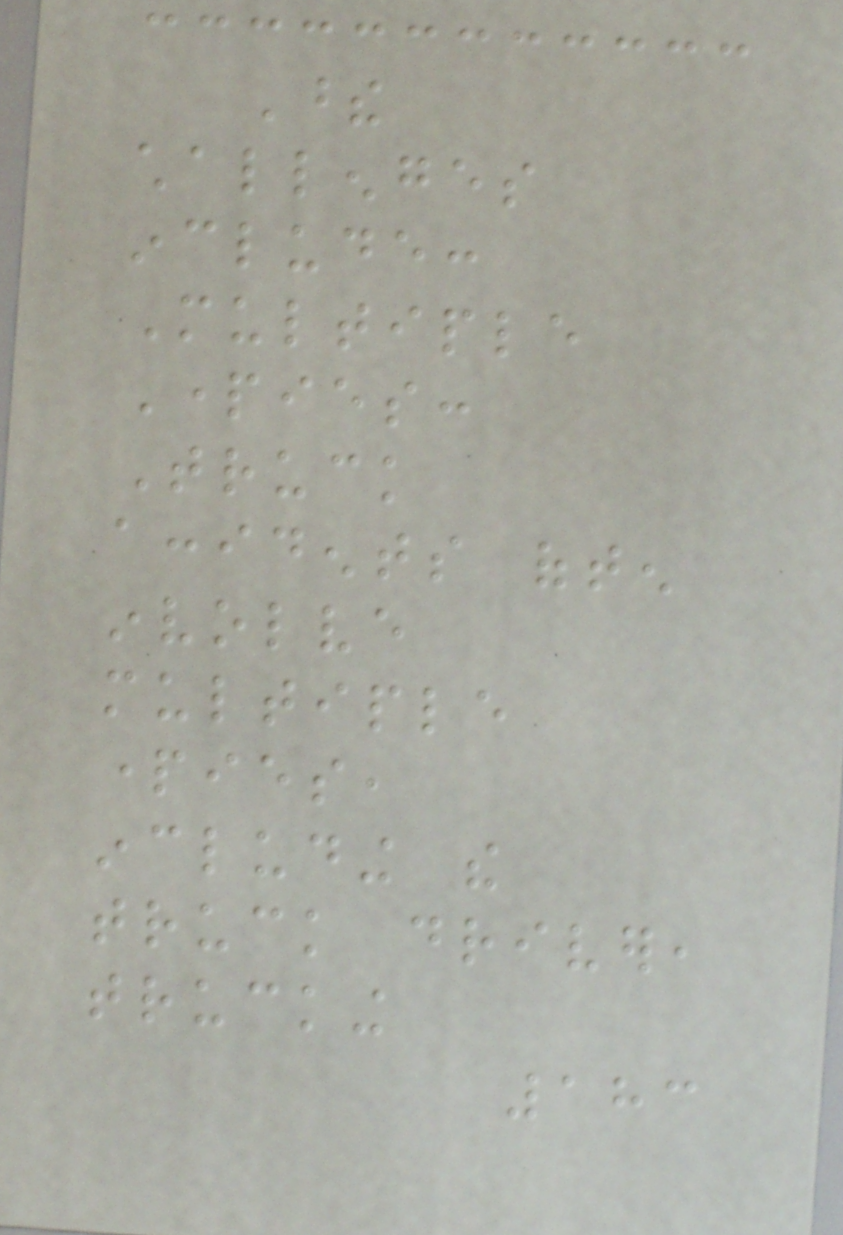These
challenges
include:
Multiple
Parties:
Truck
accidents often
involve
multiple
parties,
including the
truck driver,
trucking
183
